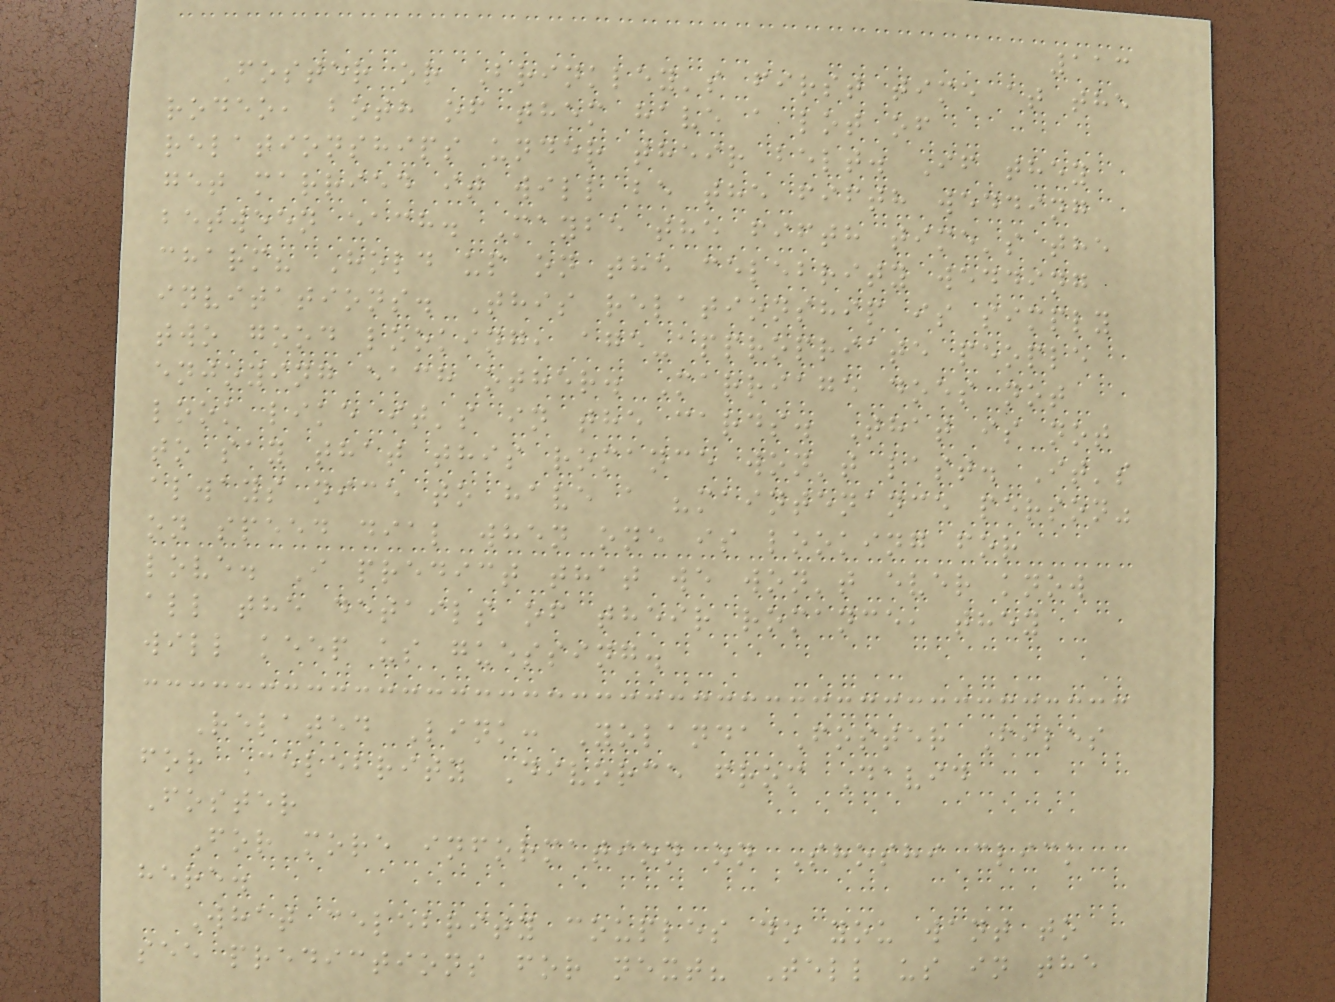113
Foster or Brinkley's first time at the
rodeo, both of them have a lot of
relationships under their belt. If they
get married it will be the fifth wedding
between each. Maybe the fifth time's the
charm? Hold up on the celebrity wedding
invitations. This relationship is simply
two good looking, age-appropriate people
enjoying each other. Marriage does not
look like it's in the cards. That is not
to say that this romance won't last. It's
always nice to have a "maintenance person"
on speed dial when one is looking for
love. I predict that we won't ever know
all the details of their romance, they
will keep us guessing.
Related Link: Yolanda Foster Files
for Celebrity Divorce from David
Foster
For more information on Shoshi click
here.
What celebrity couples do you want to
see predictions for next? Tell us in the
